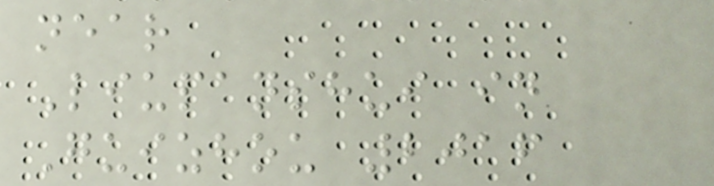near
Liupanshui in
Guizhou 2016
